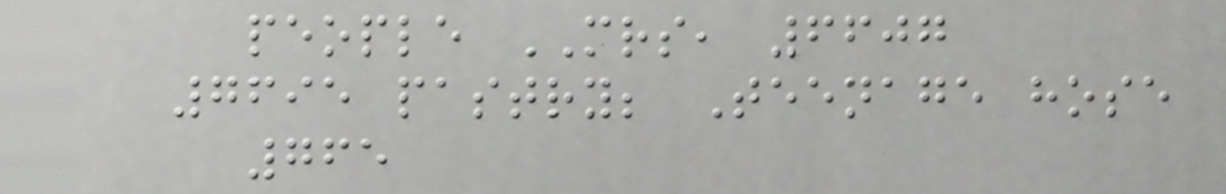people MRS, 6607
7695 pastry; Teenage hose
765
